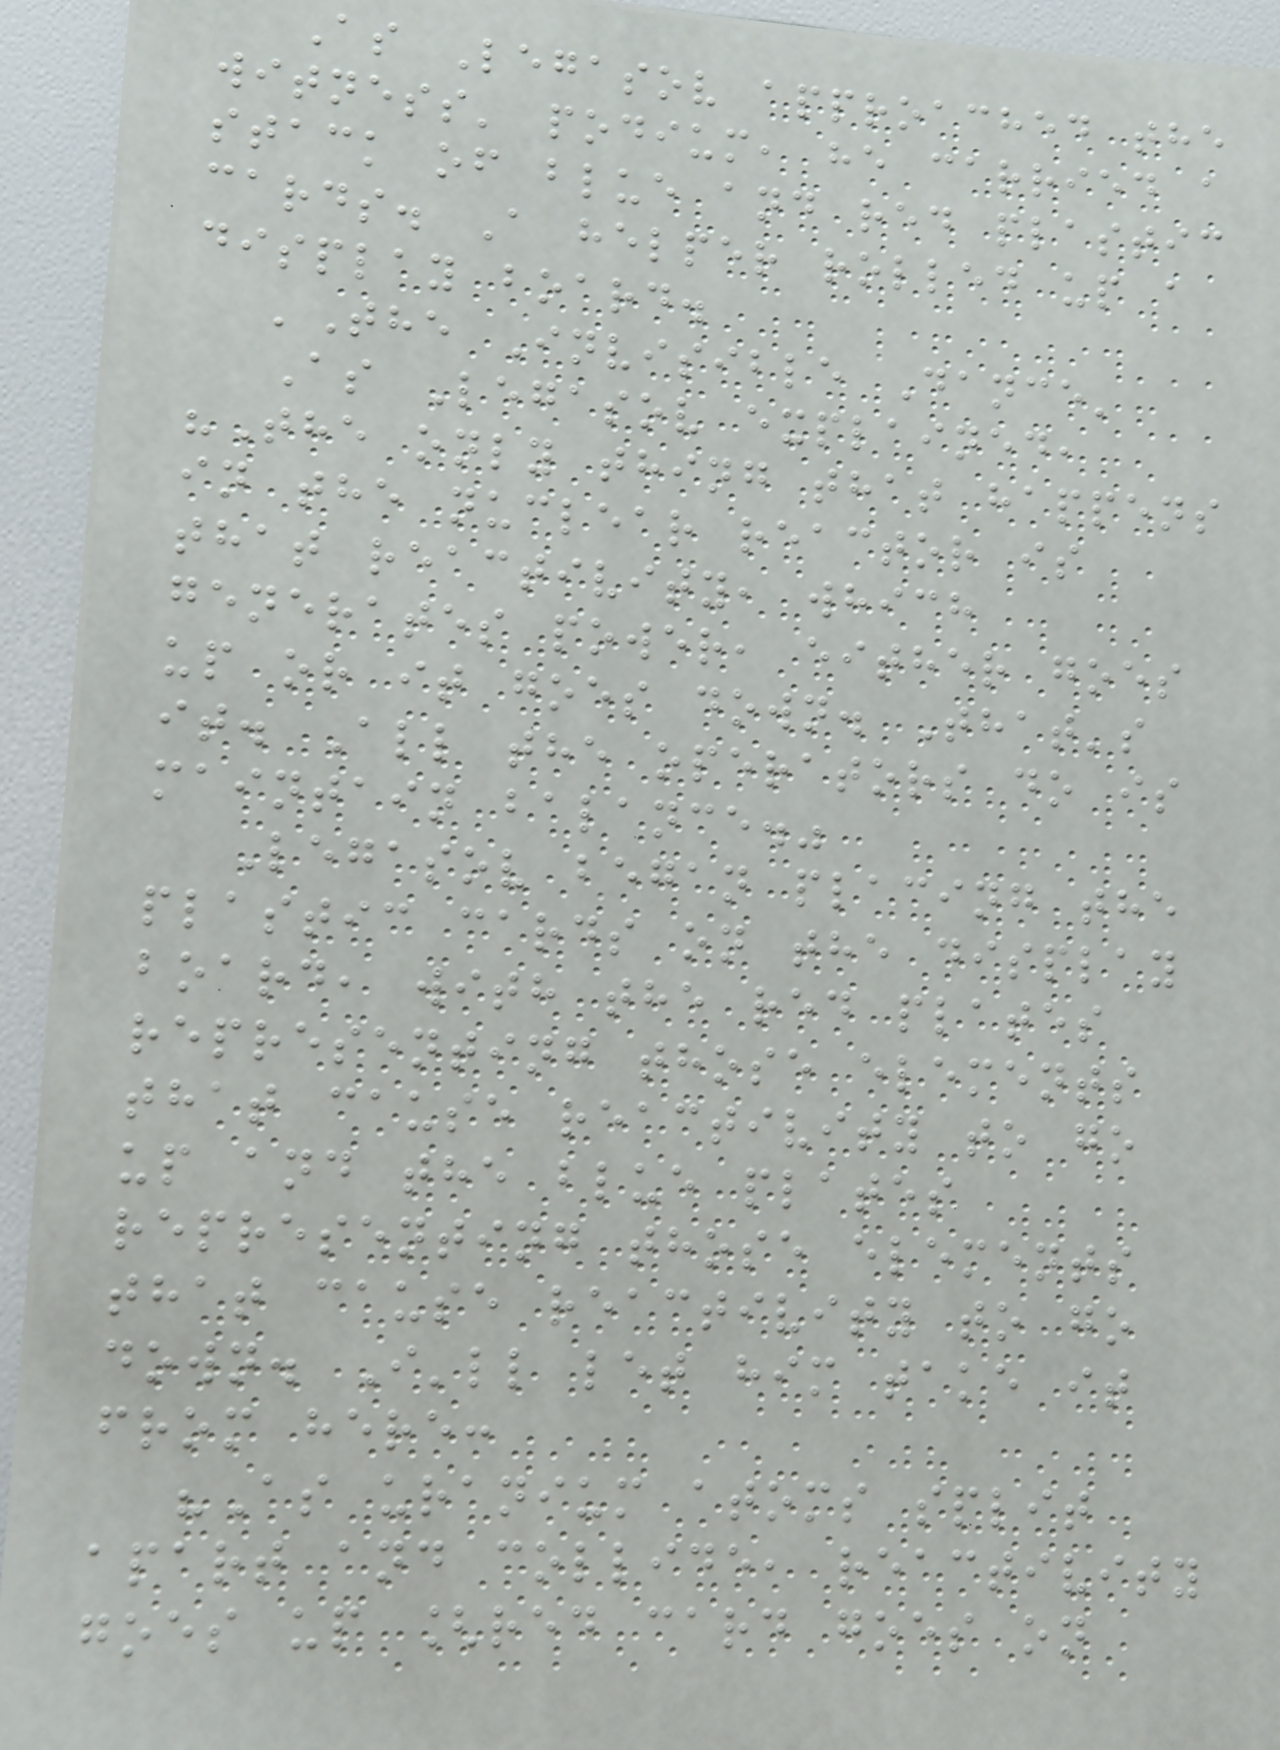As Legasov approached the
witness' podium, he carried a
stack of blue and red plastic
cards. A helper rolled up a
display board.
'The Invisible Dance'
As Legasov explained,
"The only thing that happens
in the nuclear reactor is
that reactivity, which
generates power, either goes
up or it goes down. That's
it. All the operators do is
maintain balance."
Legasov began placing the
plastic cards on the display
board, with the red plates
representing those elements
that cause reactivity to go
up and the blue plates
representing those elements
that cause reactivity to go
down. I'll let him take it
from here:
"As uranium atoms split
apart and collide, reactivity
goes up [red card goes on
